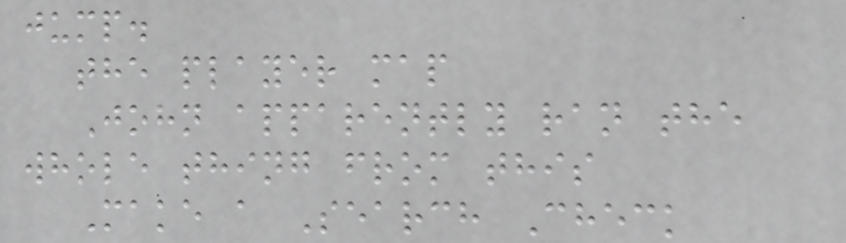jump.
the player map
John apparently ran the
whole thing from this
Make a Search Check
